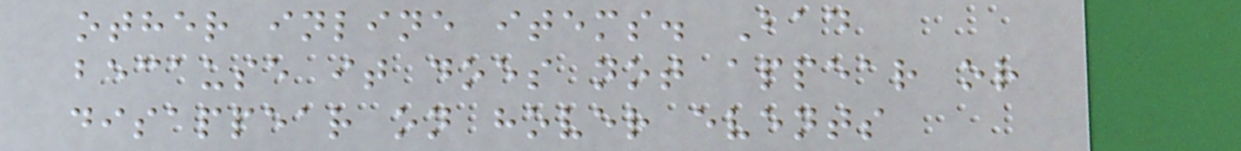other inline items. Bad
because it does not appear or
disappear on hover events
